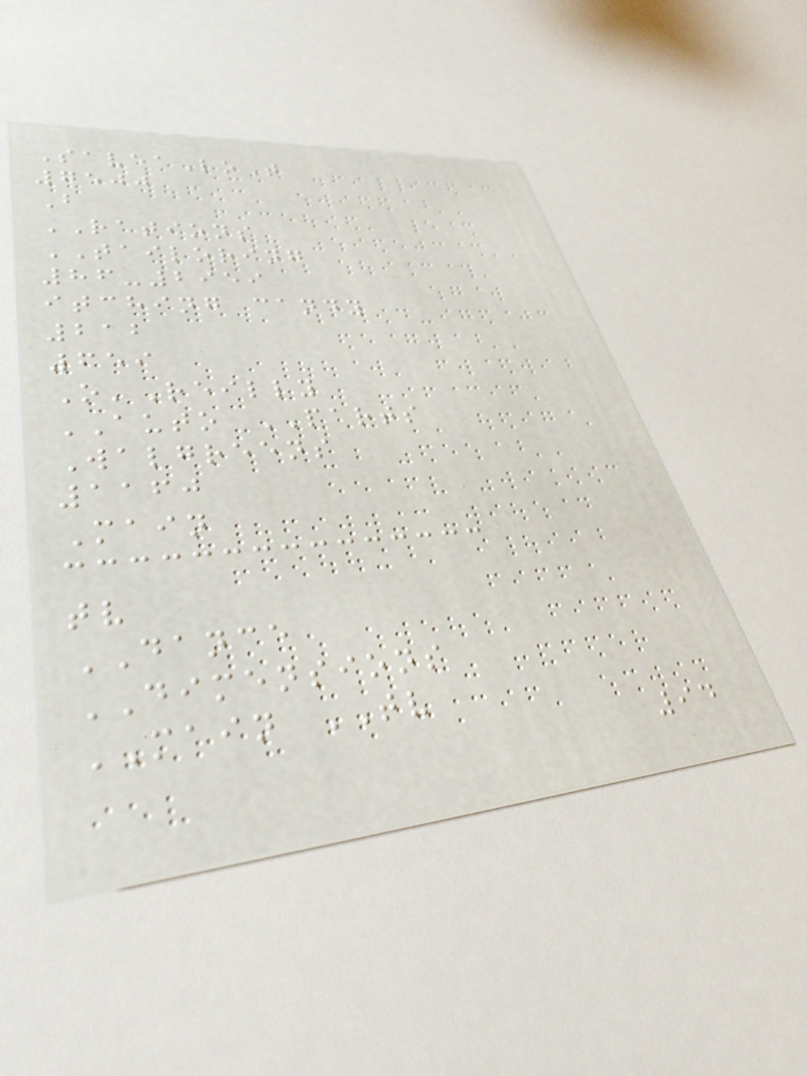SaveaLoT
7500
B
RATIONS
TAILORING
86-2959
itching candy
212
659
O'Reilly
AUTO PARTS
Walgreens
1160
Main
tv
DANCE
DIMENSIONS
MAIN TV
94
